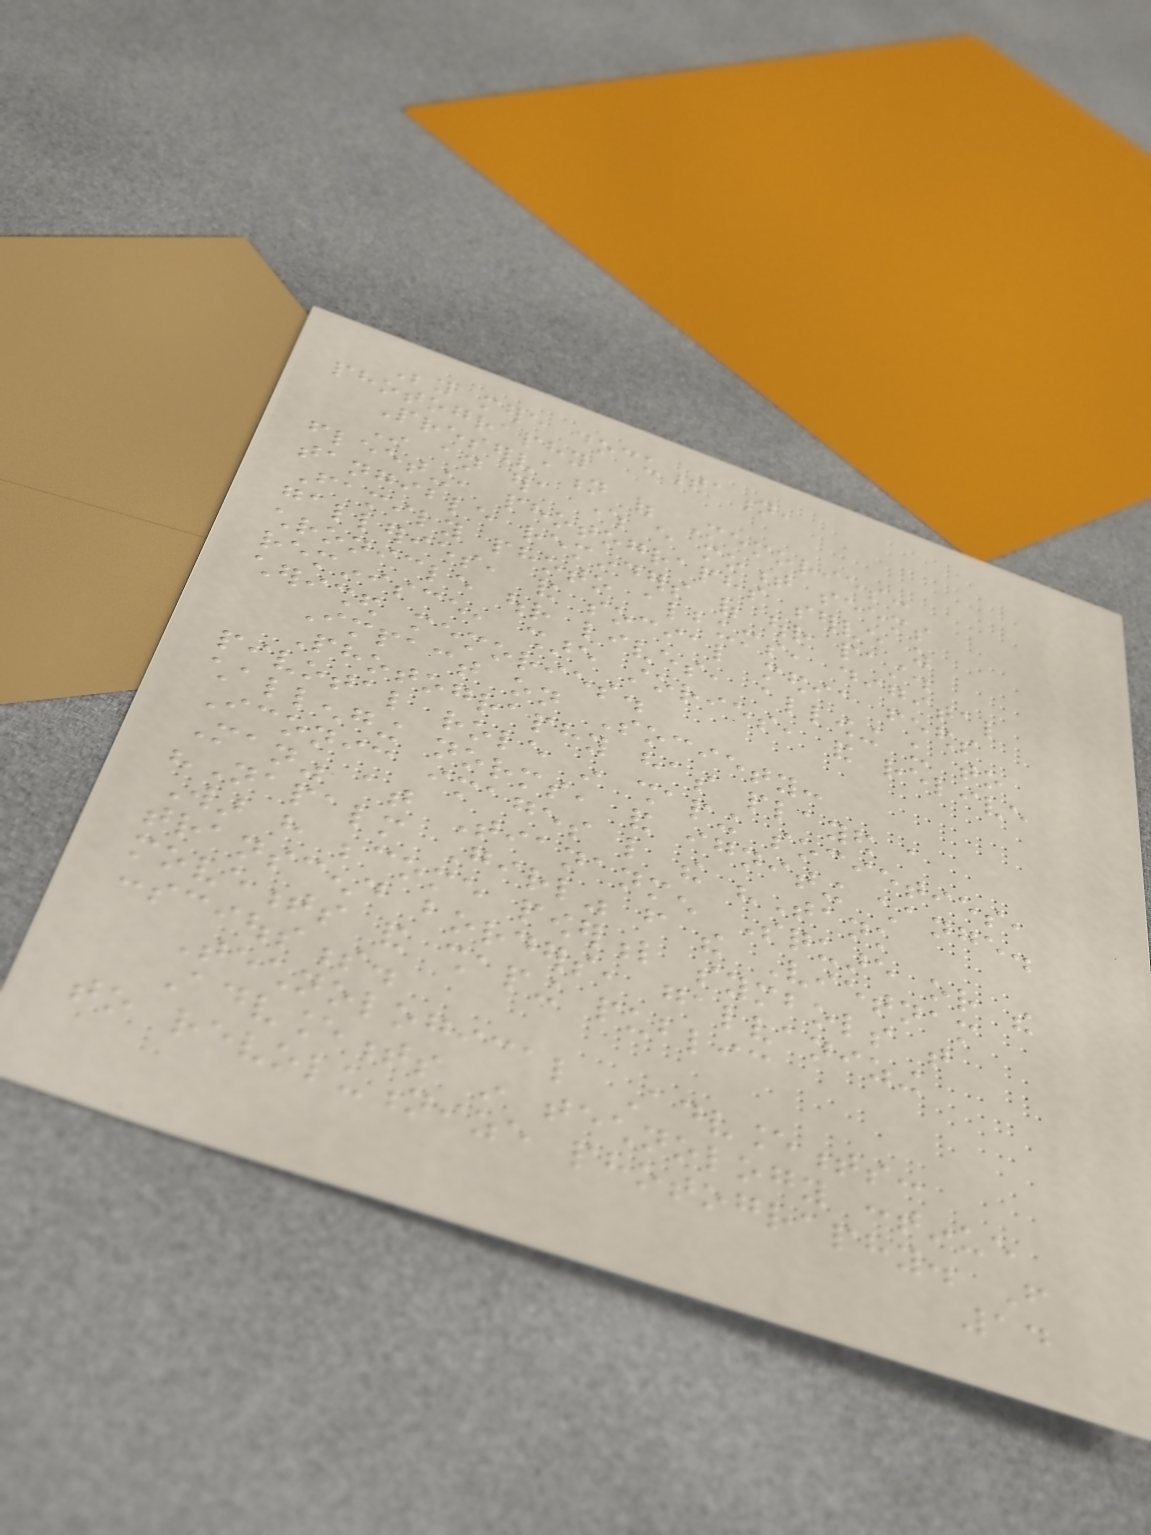Beyond mere documentation,
photography
Preservation of Memories:
In an era where every moment seems
fleeting, photographs serve as
tangible reminders of our past.
Family photo albums, digital
galleries, and social media feeds
chronicle our lives, allowing us to
reminisce, share stories, and relive
cherished memories.
Impact on Society:
Photography has played a
pivotal role in shaping societies,
challenging norms, and igniting change.
Iconic images like the "Tank
Man" at Tiananmen Square or the
"Napalm Girl" from the Vietnam
War have become powerful symbols that
transcend borders, galvanizing
movements and shaping public
consciousness.
Technological Advancements:
Advancements in technology continue
to revolutionize photography. From
14
